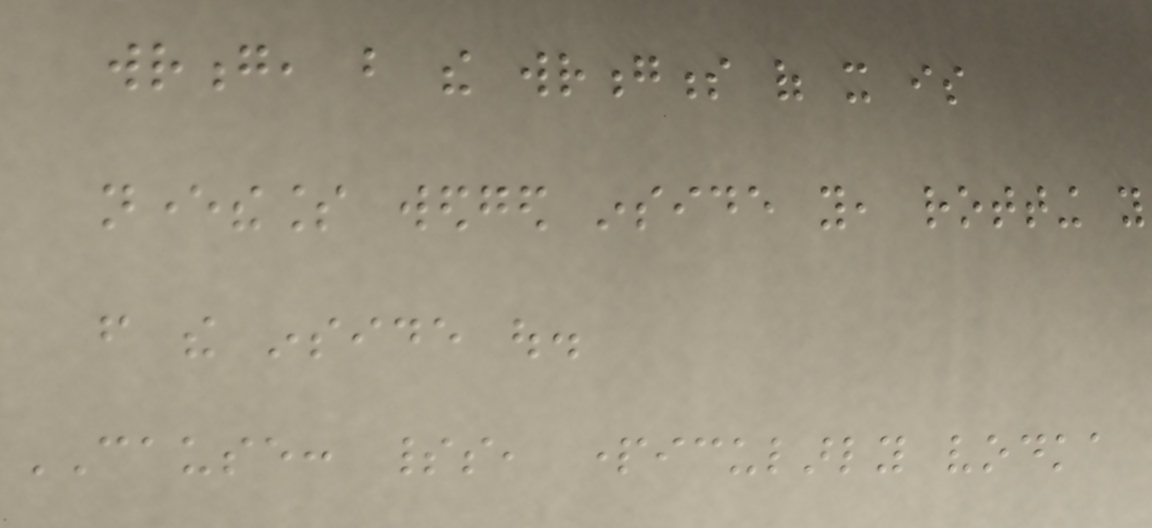wrong, but the wrongness of it is
nevertheless wedged inside you, rotting you
from the inside out.
CAUSE: spirits, particularly vodka
